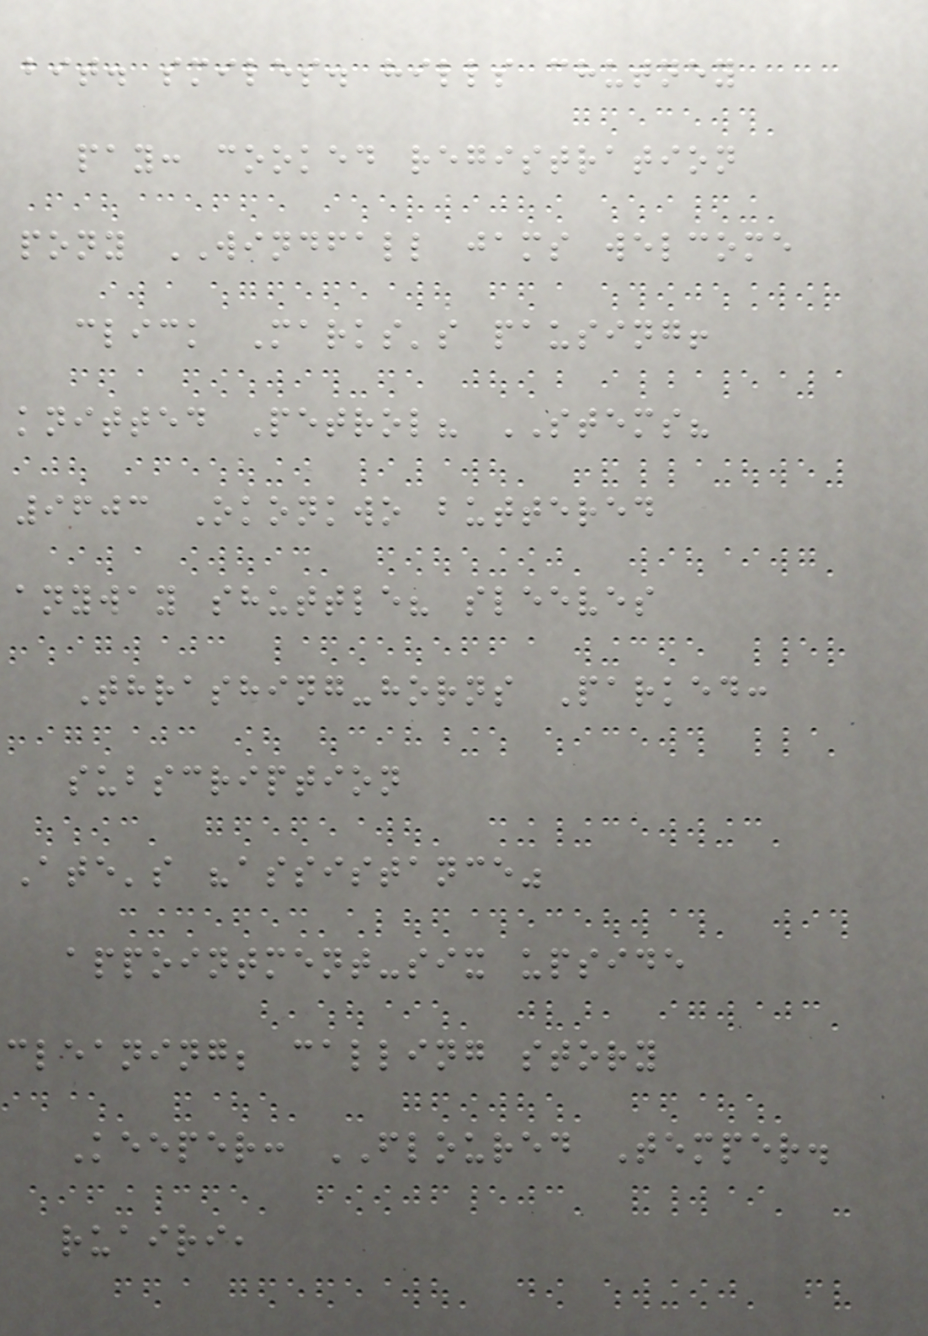bit. smiles. hills chutney
pay: cooked registration
pony WINDFALL jams welcome
click Marks's pausing!
knitted Petrol? STEMS?
9603 Okonkwo buttered
anyway shuttle? sleeves
Thrashing-horns Parked:
subscription
Ate's "assistance"
appointment-six upside
cleaning; calling story
Keeper: FLOURED Temper.
ruairi,
